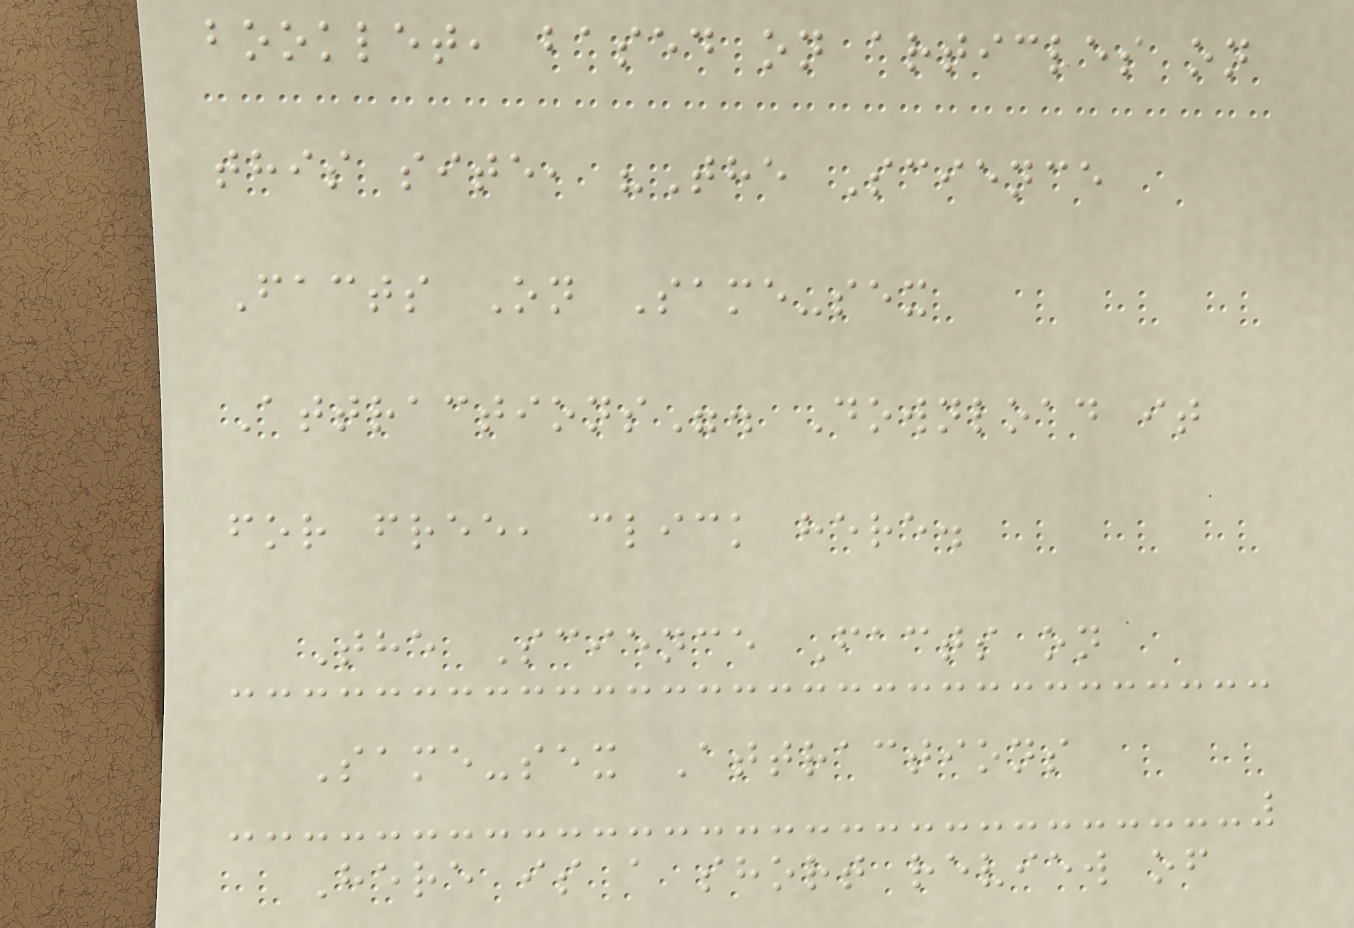booklet, based on articles on
this site, "The Science
Facts On Same-sex
Attractions". Download it
for free, click here.
The Science Facts on
Same-sex Attractions
Here is a short review of
